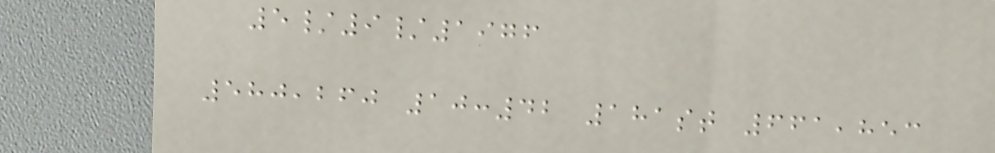5/9/1976
580,260 10:42 181st 661,853
